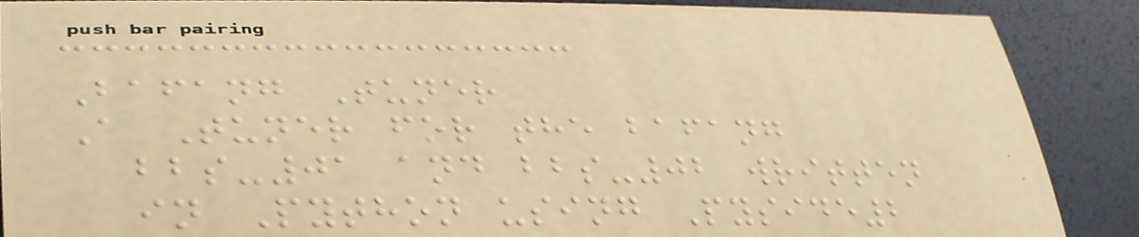Bafang Tuner
A Tuner for the bafang
bbs-01 and bbs-02 written
in Python using Pyside2
